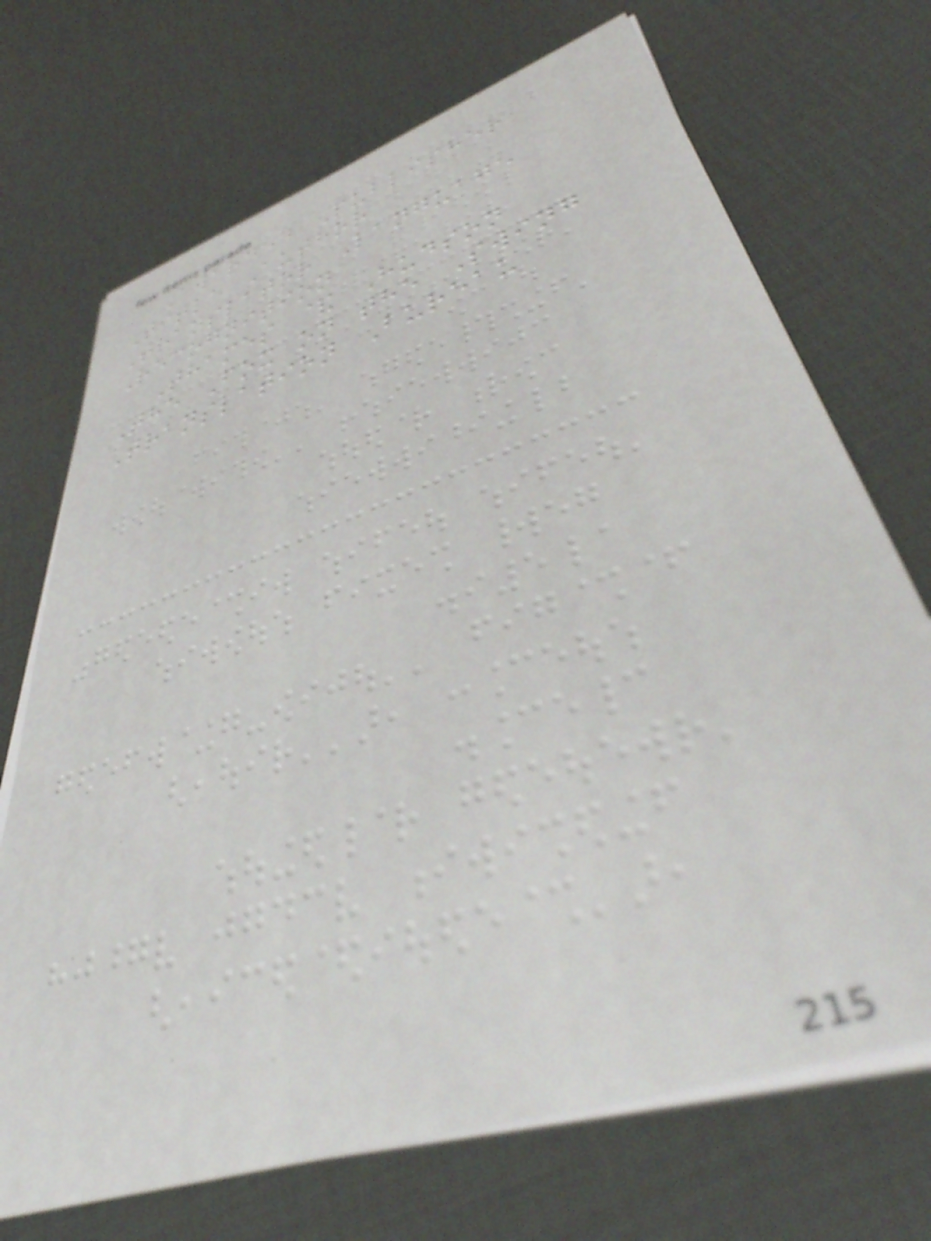Awarded Publisher
Title Author
Translator Language
Recognition
Thames & Hudson
The Fox on the Swing
Translation Bureau
